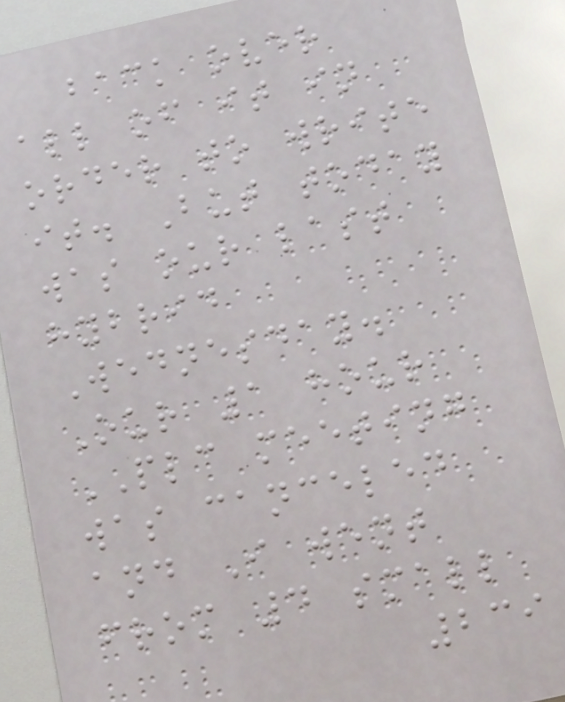back over
all of it in
order to write
it. But today
was our last
hybrid
Wednesday.
Our 1 hour
PLC meeting
was canceled
and I went
from 4 small
239
